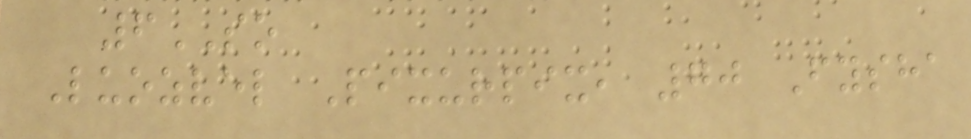6SO
Luozvel Pixurpix, 70 Fysha
